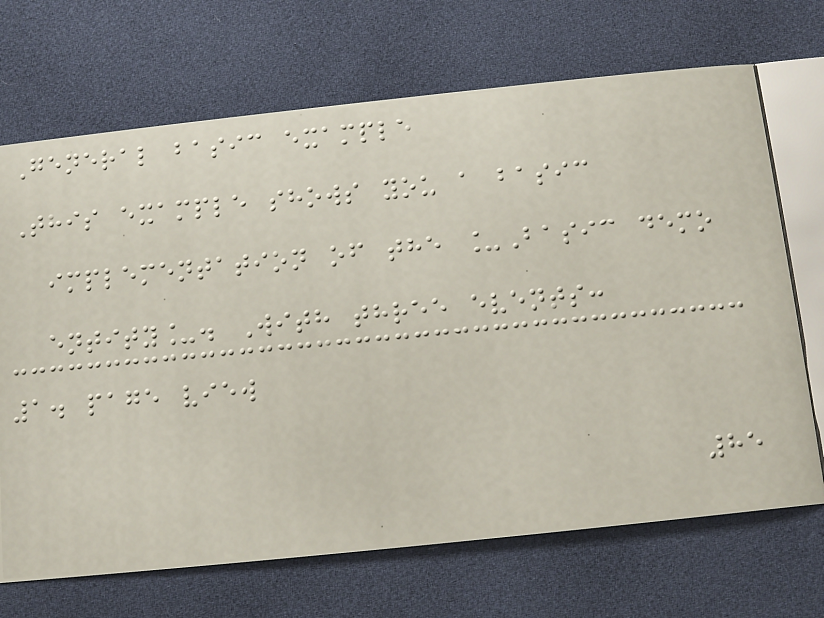General basic example
This example shows you a basic
implementation of the _Basic demo
entity_. With three events:
1. page view
85
